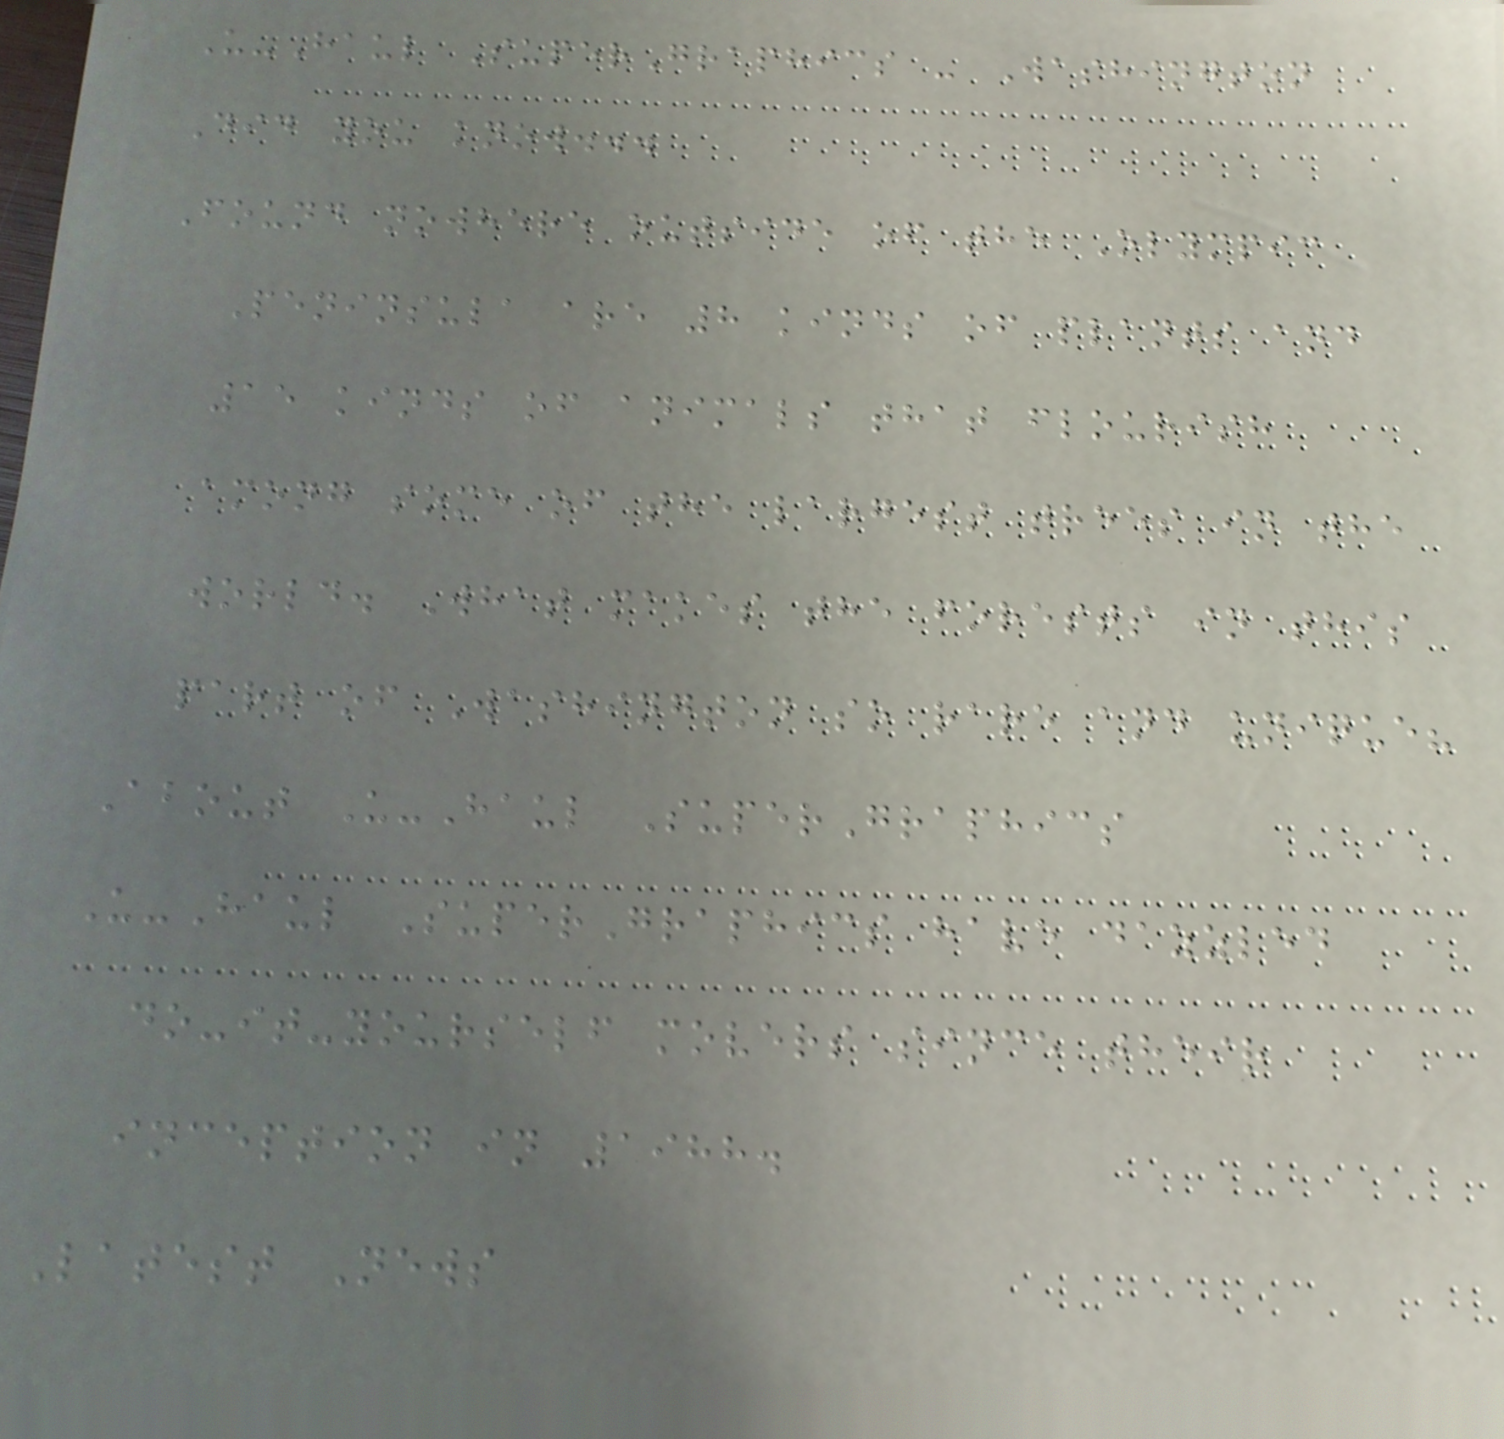U-Haul SuperGraphics - Washington
Did you know...
Found nowhere outside of the Olympic
Peninsula are 8 kinds of plants and
15 kinds of animals that flourish
among some of the largest trees in the
world. What makes the forests in this
part of Washington so rare and unique?
About U-Haul SuperGraphics
U-Haul SuperGraphics have dazzled
do-it-yourself movers since their
inception in 1988.
Latest News
